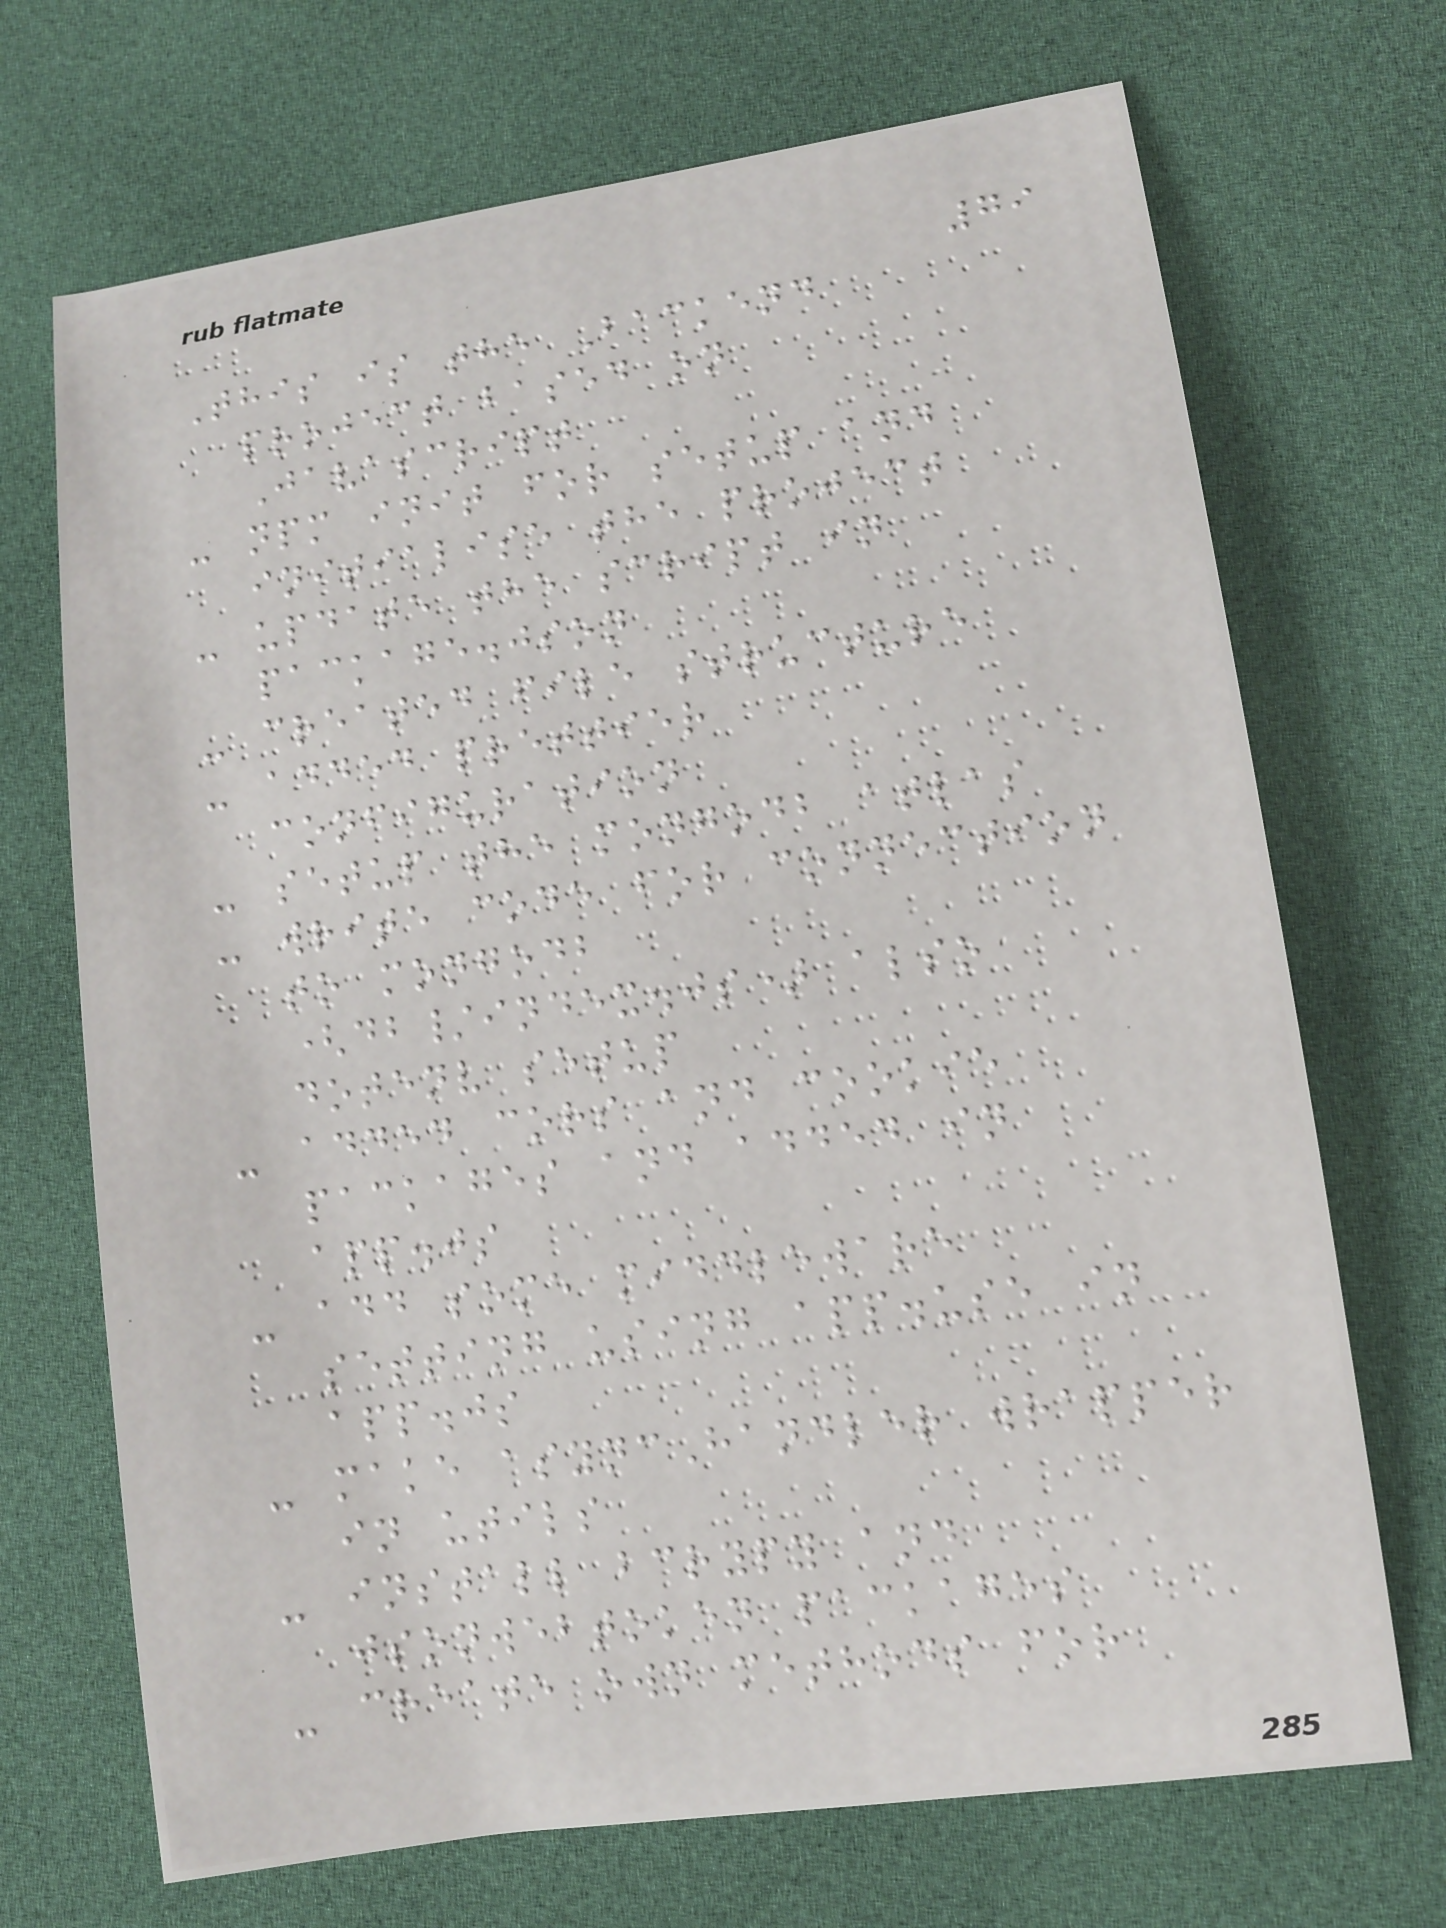79
This is the Backend
project based on
Javascript
- npm init for setup and
initialise the project
- update the script in
package.json
- created file structure
- added prettier
configuration
- setup the mongodb atlas
- write code for connection
to mongodb
(db/index.js) also
dotenv setup
- added cors and cookie
packages and added in
app.js
- add some middleware
setting using app.use in
app.js
- make asyncHandler wrapper
in utils
- install bcrypy and
jsonwebtoken packages
- create own methods for
